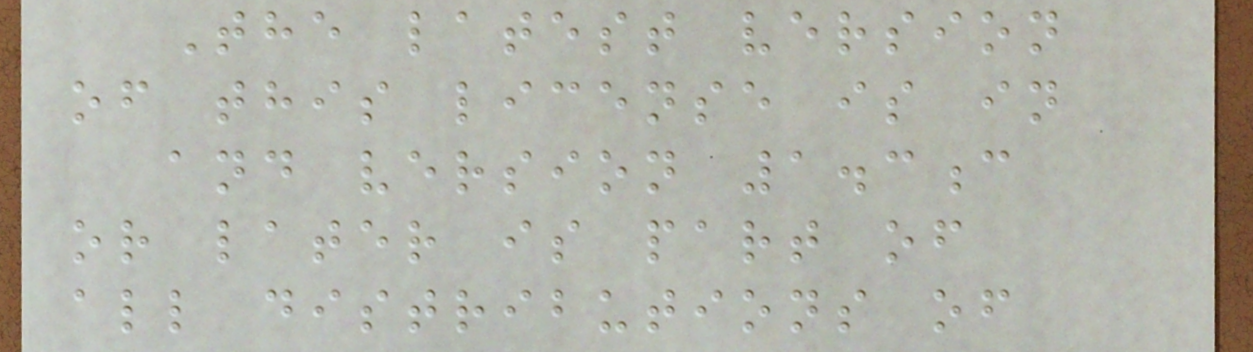The latest version
of this license is in
and version 1.3c
or later is part of
all distributions of
